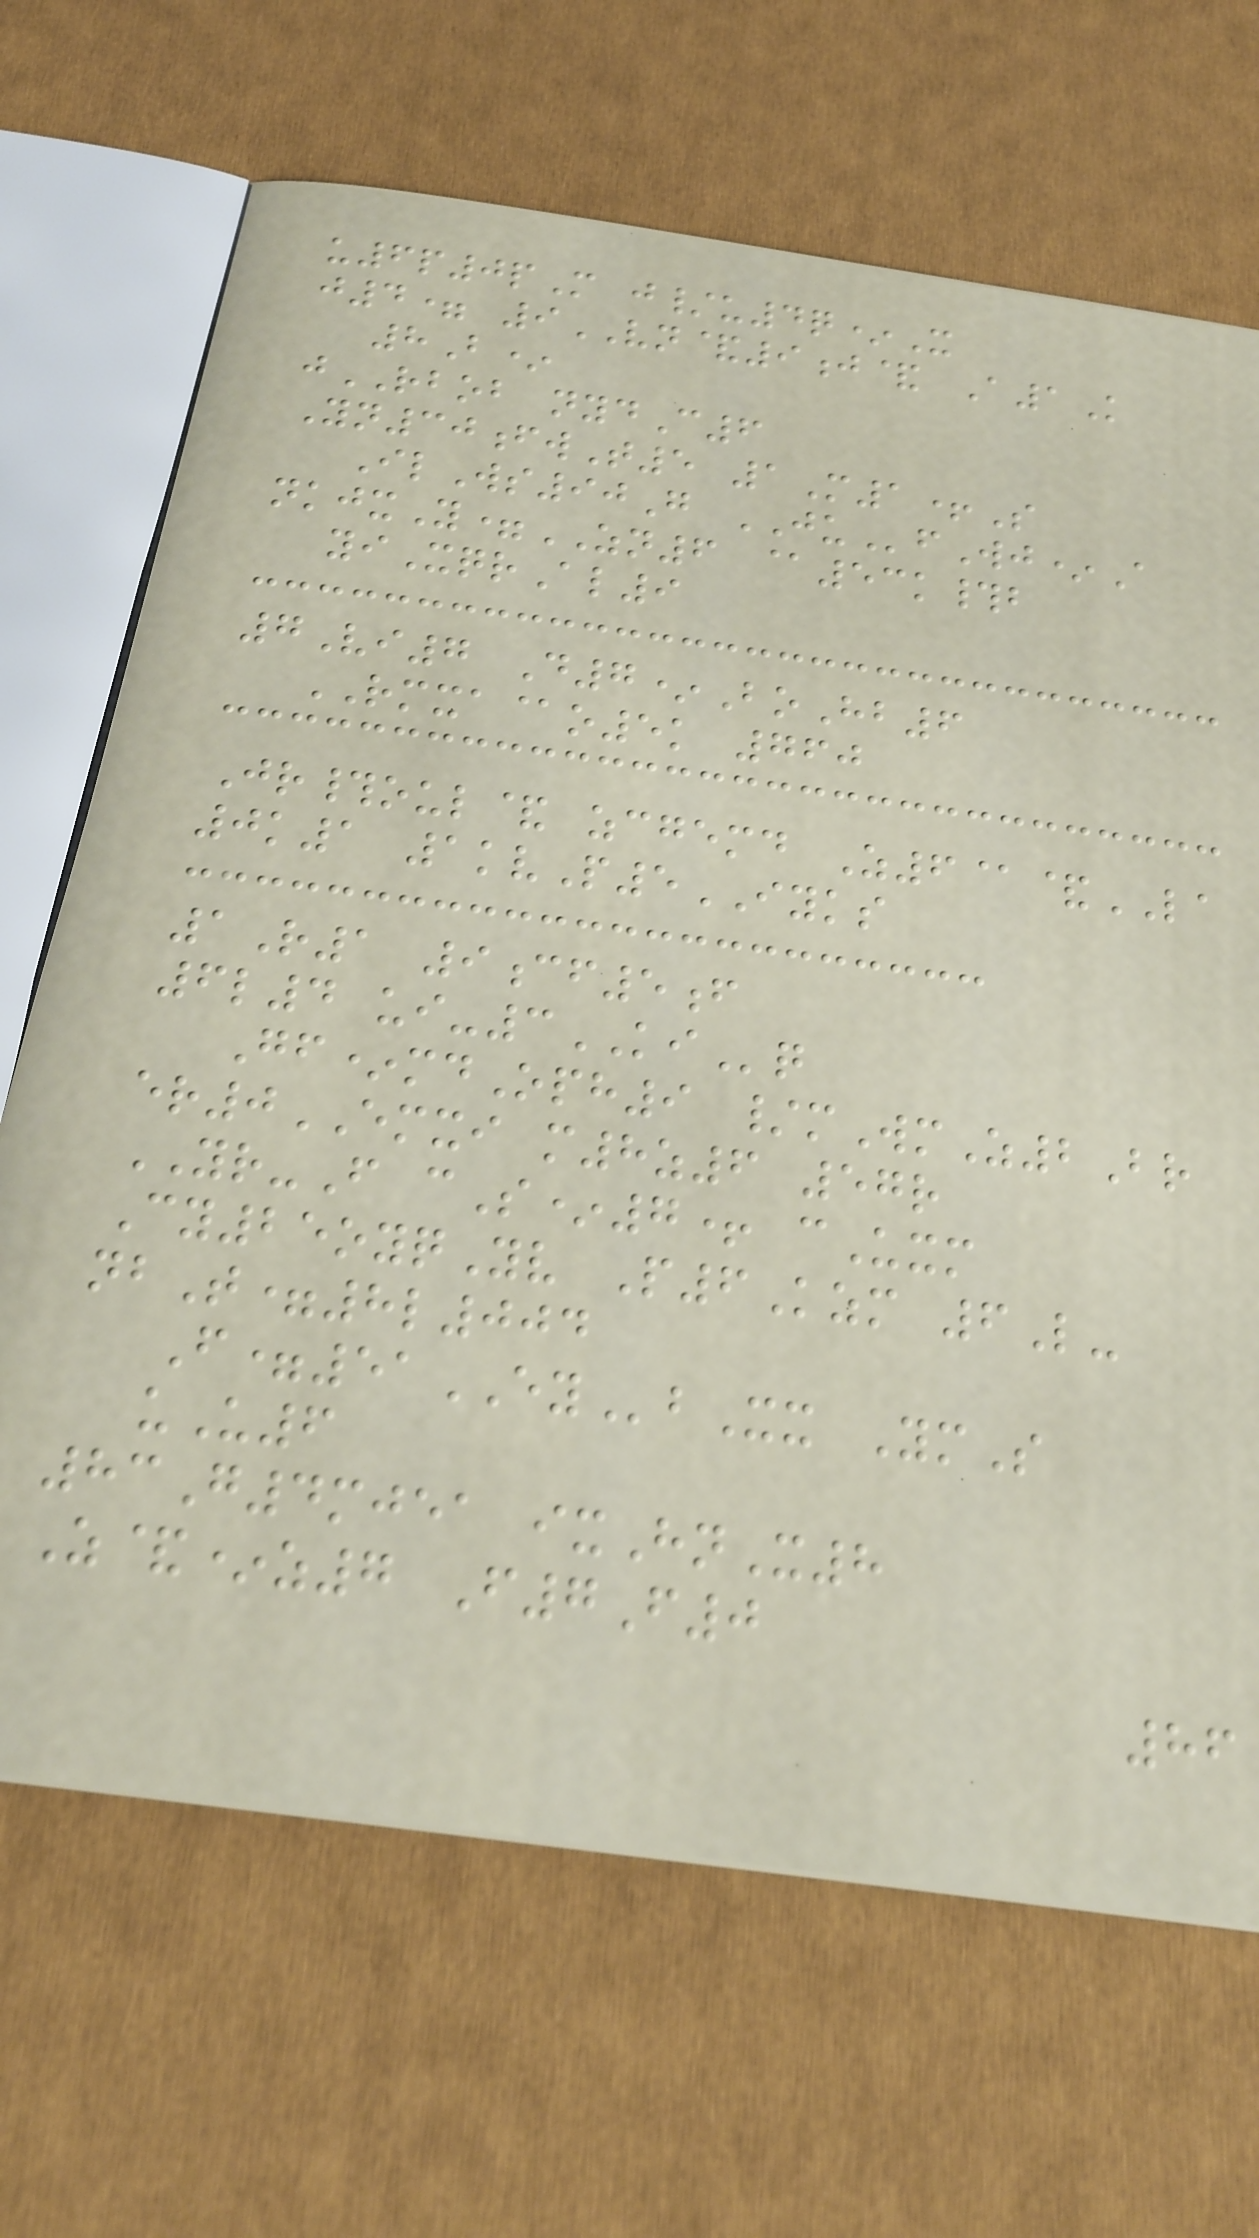u6p0pM j/u4q*X
j4= 9VN&9j& A1K
8B*
jRBOB nydC6
Yn30fwT5 1M1+S
IlWs90G JUfWj*A
nkjxY=ZN6 @53k#b
yiXqrAl9
7Vi7 D7*BoHb6
RMXA@o5k 760
Jr#oul& zcgemd Z6@&LA
0k1 1kvP5IYKS
1R1 9cf5f
6l4 ui-3KIq
Gf*mdOph9 /mWmZ2Br
er0EMXI m8z6 57r
YR-F cS*7+ cUxm
Cy25oyqYv P6Kzm 6L-
nbT=8l004
F=51EYbXx YmS
uU6
83G4mjea ixHnX8
Z&*z7 F7F0
86
